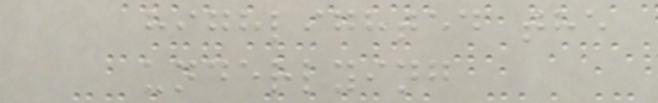highlighted the
underlying
